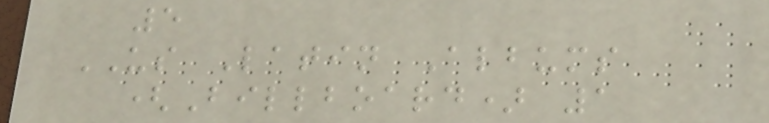5
US Latin Albums
(Billboard) 1
